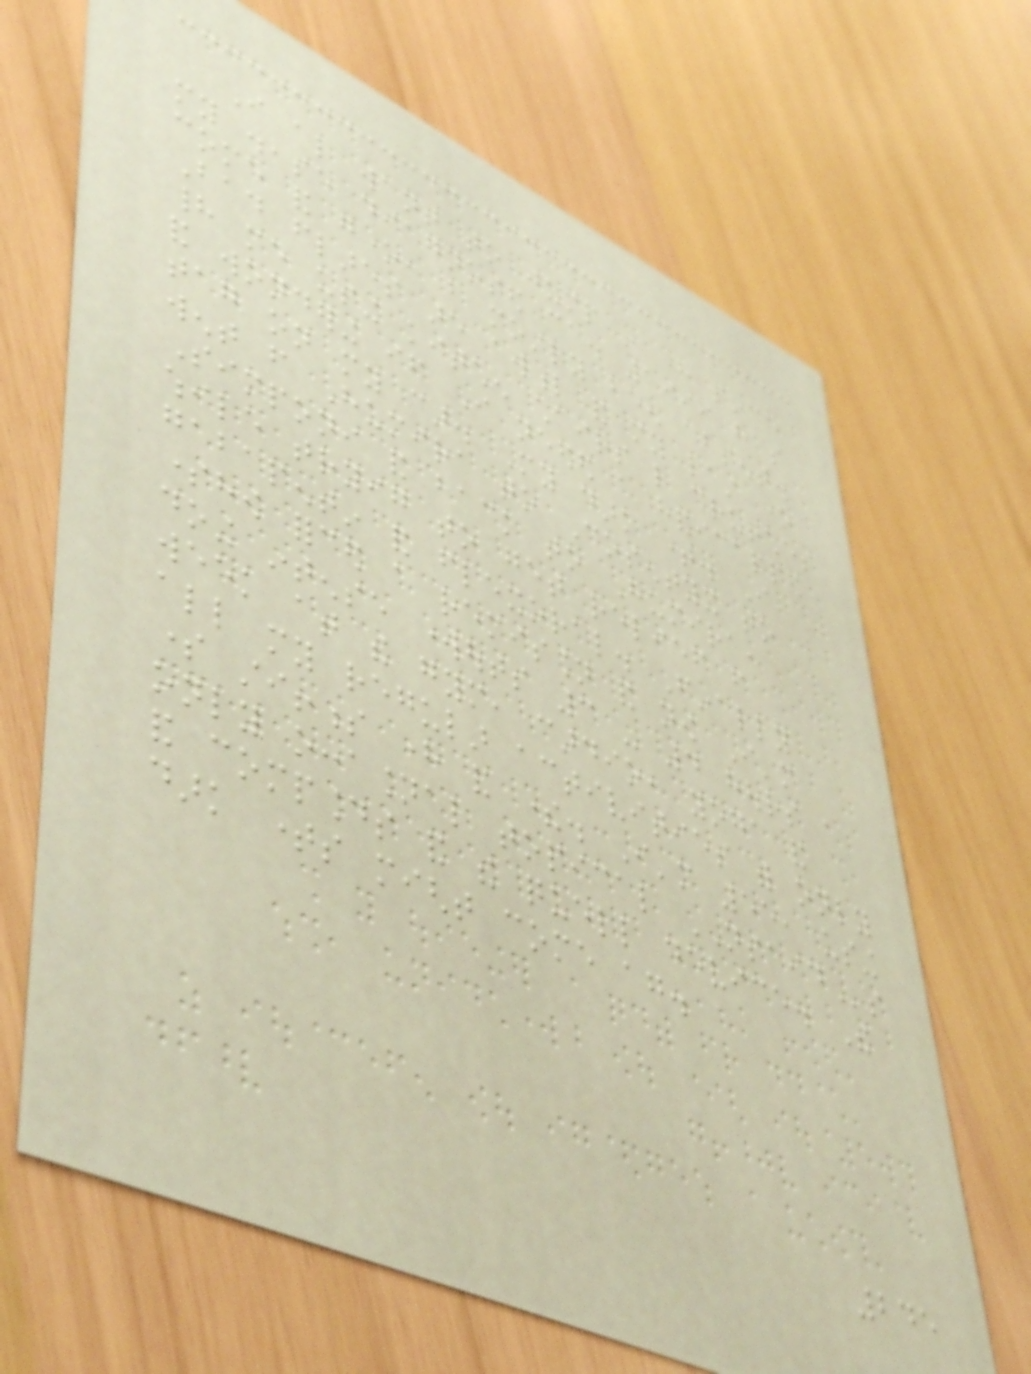I also want to jump in here since
my disease diagnosed ca. 1999 has
come and gone, but mostly been absent.
Bad flares are awful and my last one
had me using kitchen chairs like crutches
and wondering if I needed a handicapped
tag on my car. My dark time. I
went from Humira to Cosentyx to
Simponi and back to Humira,
while tryig to get relief from
gabapentin and flexoral. Finally
somehow forced a remission and now I'm
doing intense workouts 3 - 4 hours a
week at the gym, cardio, yoga and
all my regular activities with only
some stiffness here and there. I'm 55, using
only occasional topical NSAIDs
and compounds and the quell device. The
dark times might come again.
245
